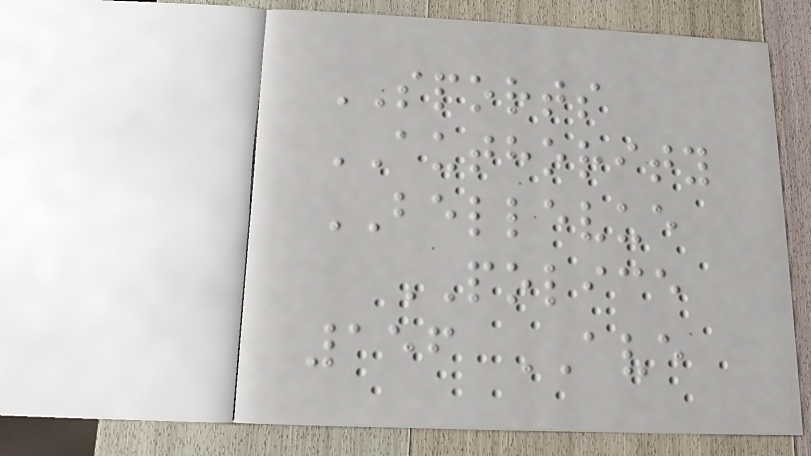SPORTS
AUTHORITY
BELLEVUE
POLICE
156 AVE
